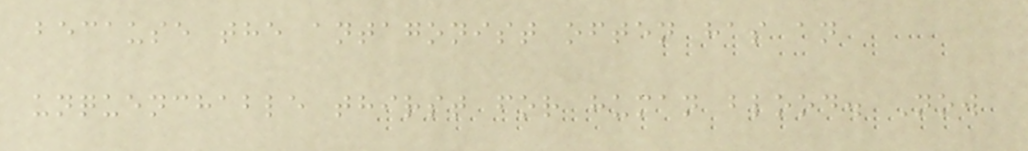because the antagonist often has an
unquenchable thirst for human blood. Now
